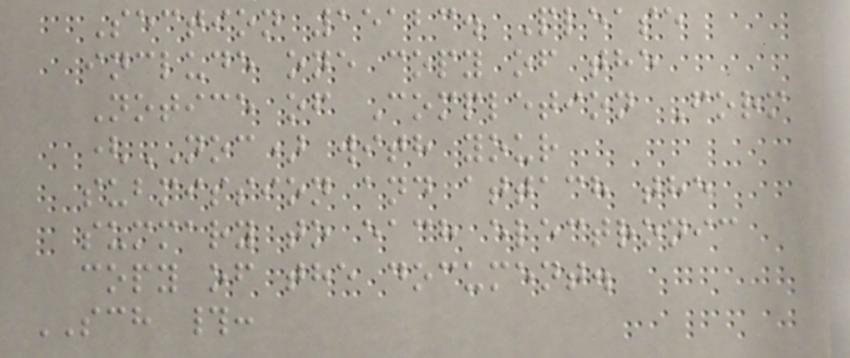Section 15123. Please
include one copy of the
Notice of Completion Form
(NOC) with your
submission and attach the
summary to each electronic
copy of the document.
SCH #:
